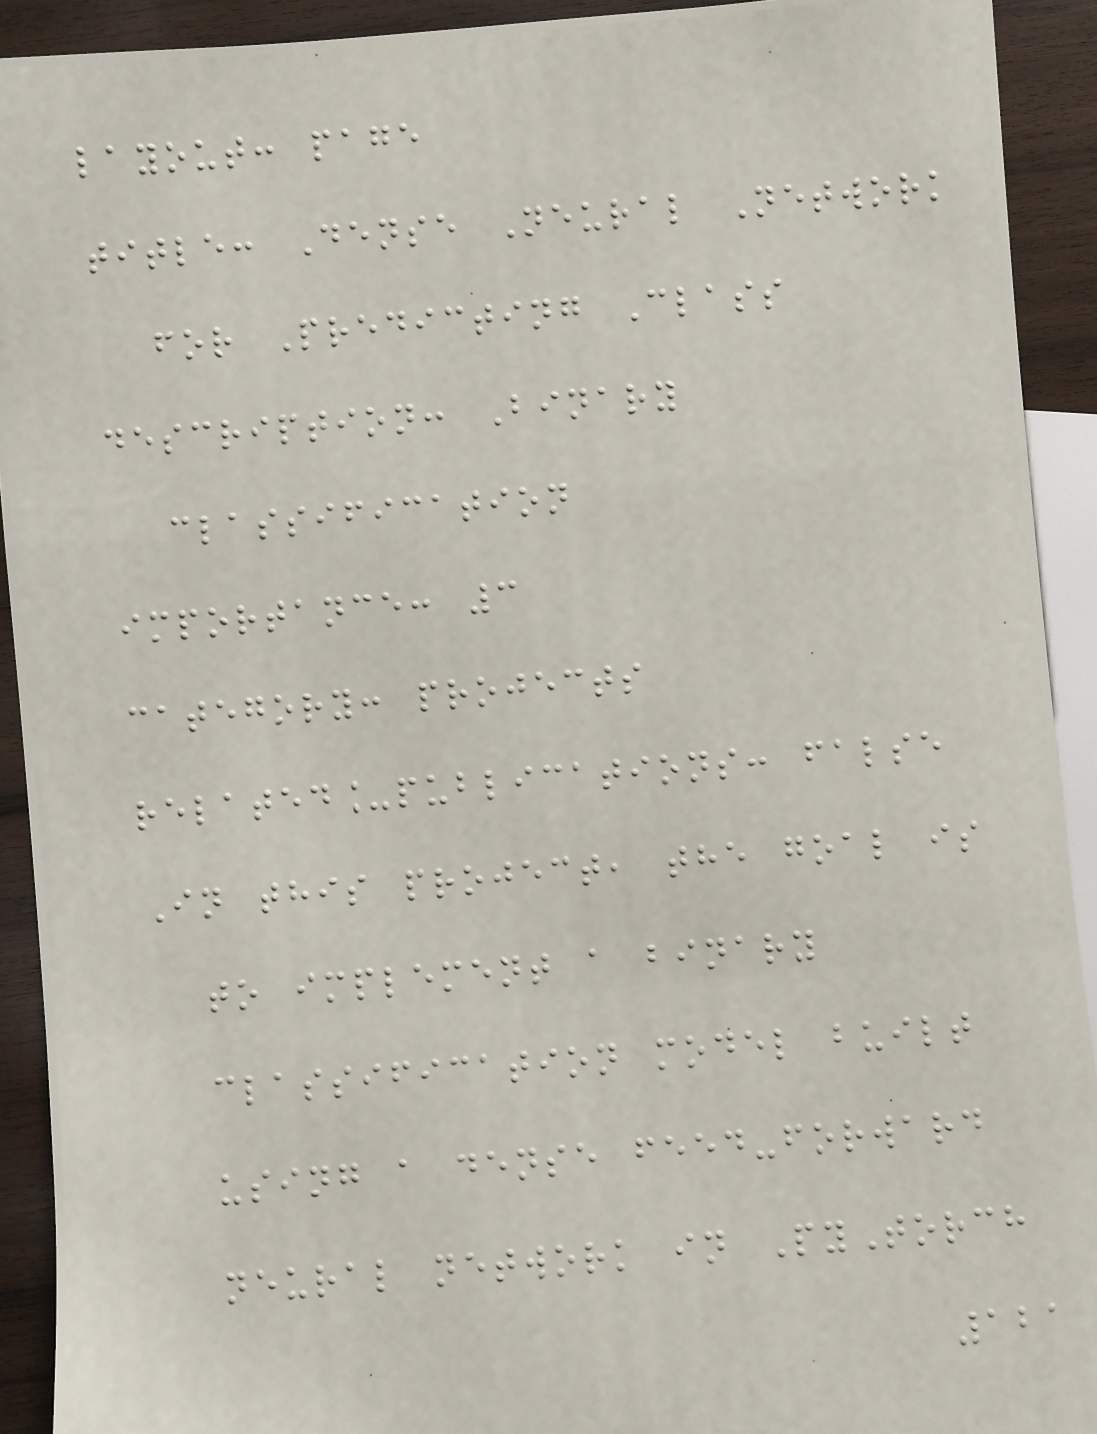layout: page
title: Dense Neural Network
for Predicting Class
description: Binary
classification
importance: 3
category: projects
related_publications: false
In this project, the goal is
to implement a binary
classification model built
using a dense feed-forward
neural network in PyTorch
121
